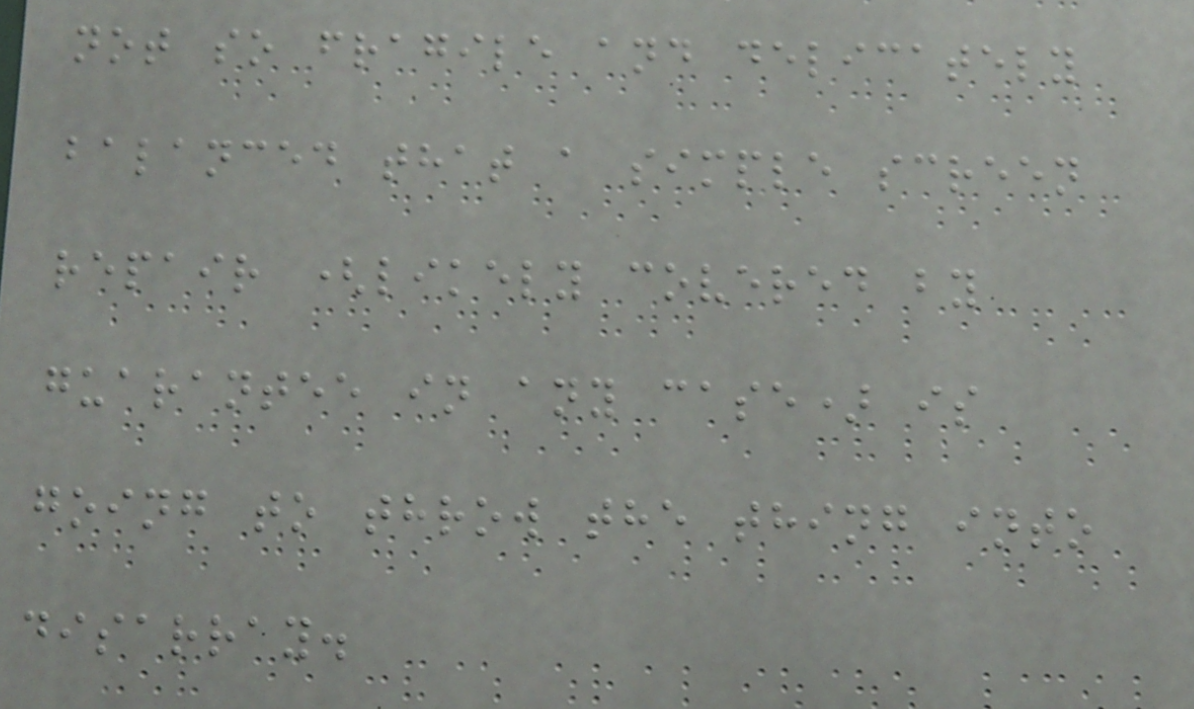not so fragile and delicately
balanced that a simple screen
repair (likely covered by
guarantee in any case) is
going to throw the thing into
disarray.
